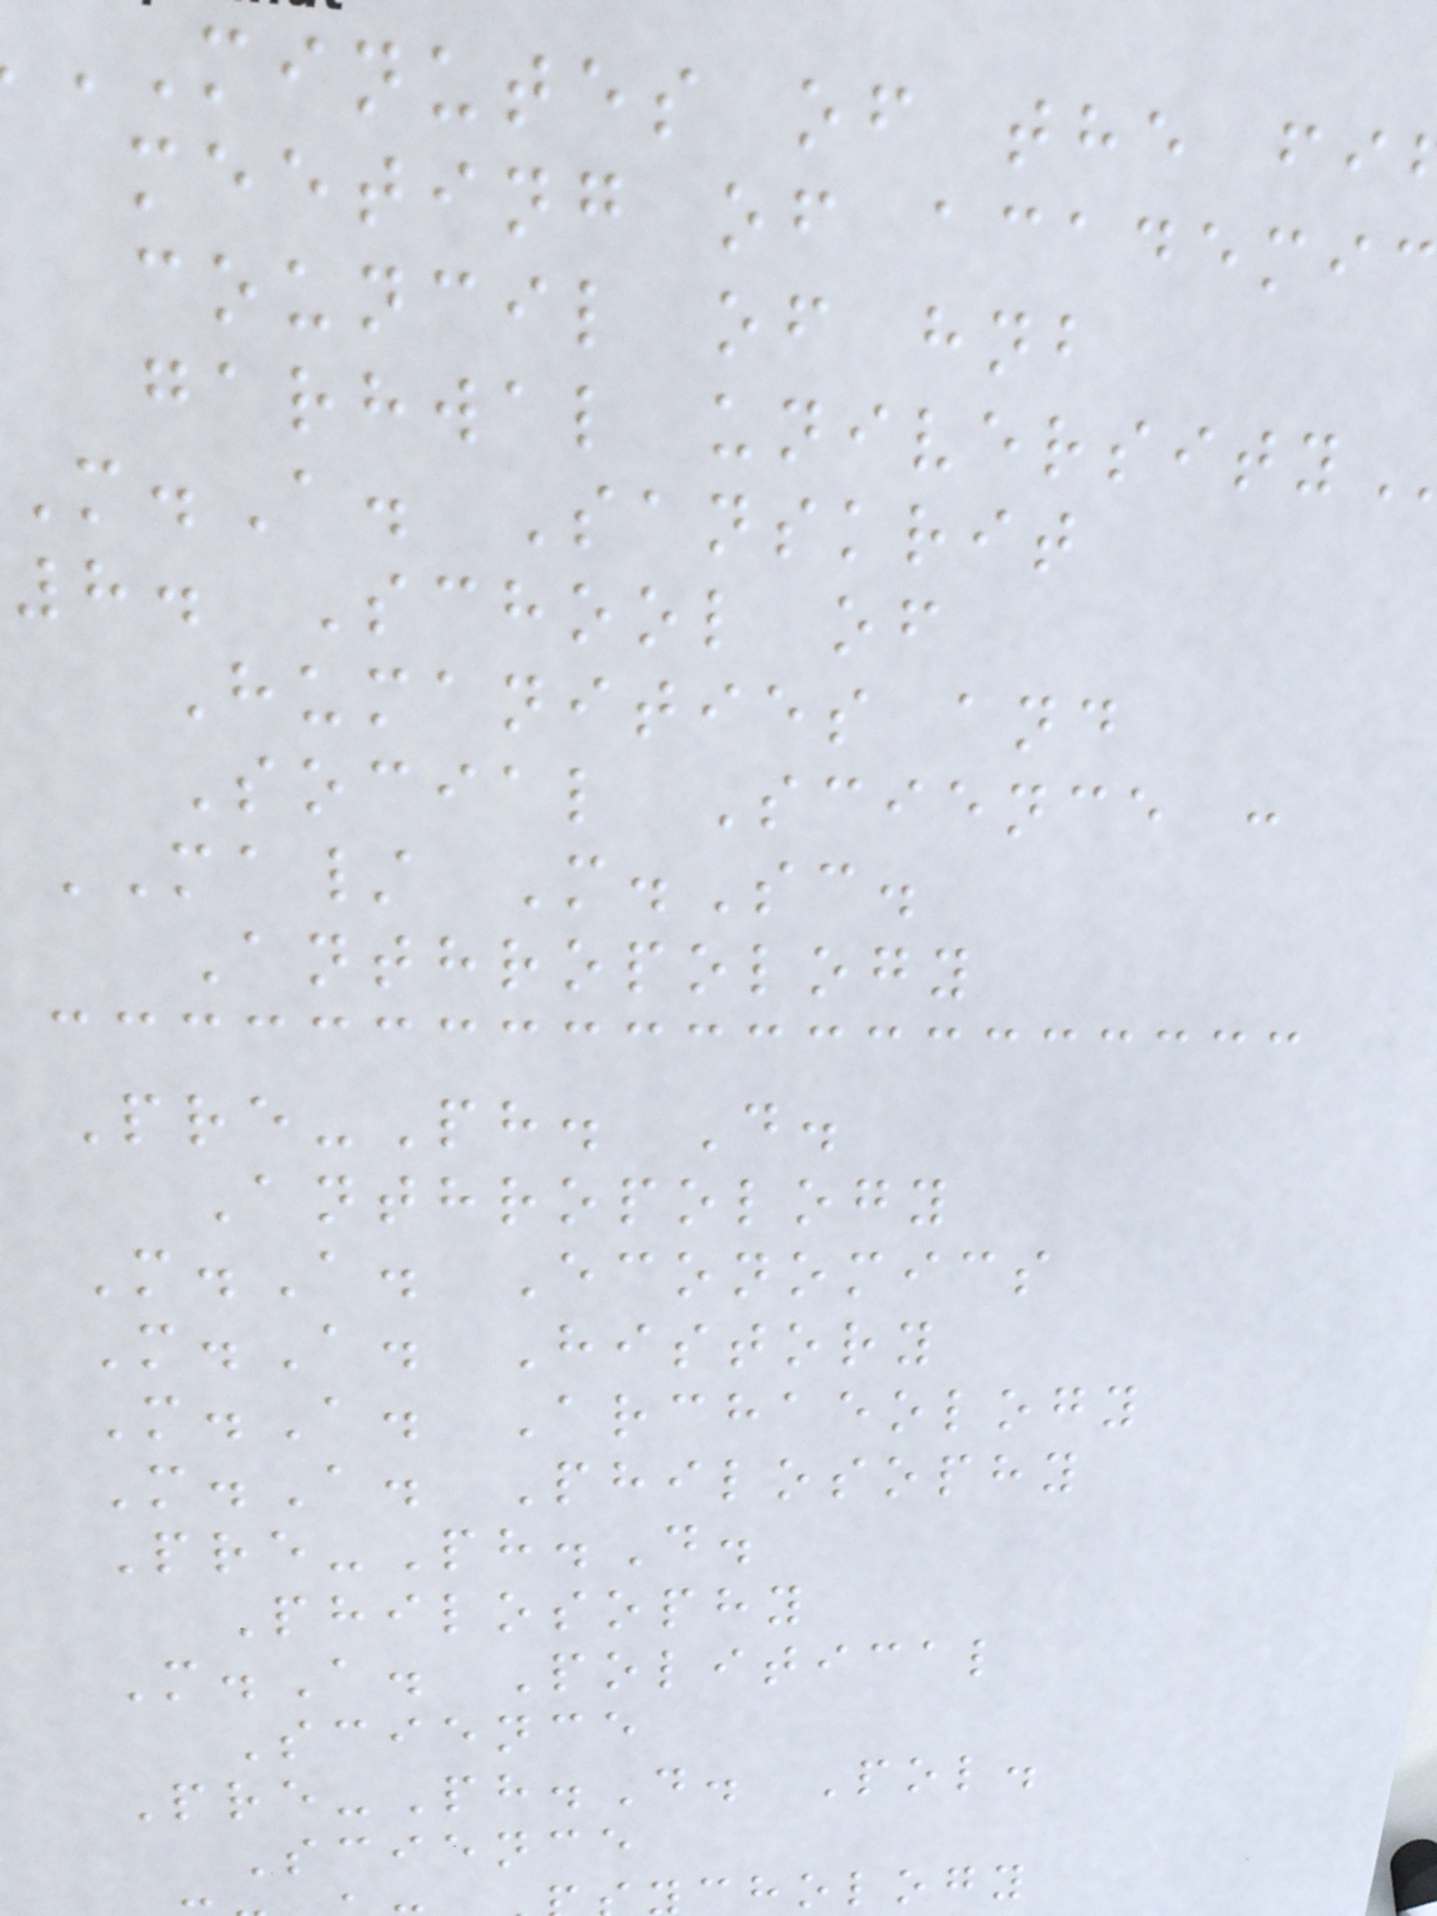MINUTES of the
meeting of academic
council of hnb
garhwal
M.A. Sanskrit
8. School of
Humanities and
Social Science :
MA/ M.Sc.
Anthropology
Pre-Ph. D.
Anthropology
M.A. Economics
M.A. History
M.A. Archaeology
M.A. Philosophy
Pre-Ph.D.
Philosophy
M.A. Political
Science
Pre-Ph.D. Pol.
Science
chology
